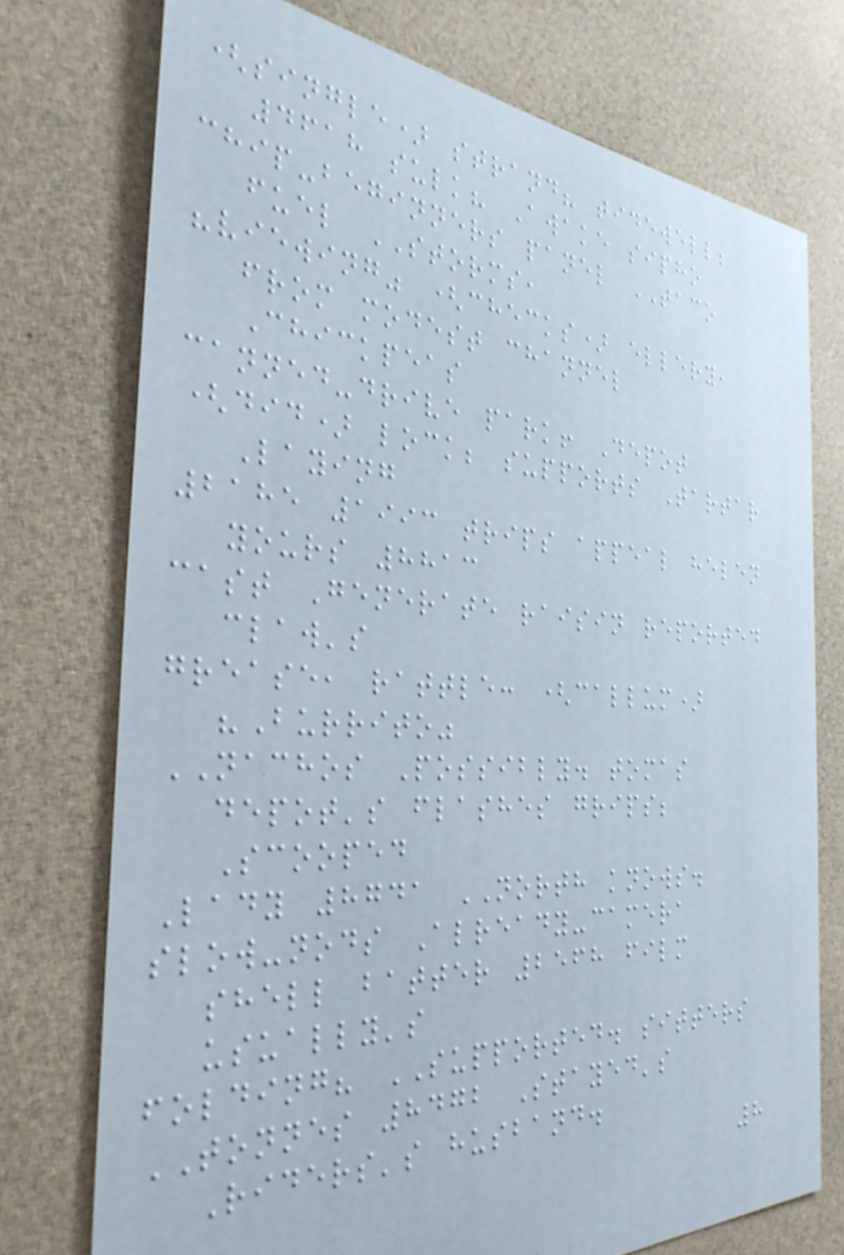(single) strand? tidewell;
4618 sulk? Awake sipho
chip-beginners panel TACO
fuel STORMS,
"viewing" (checks) ellery,
from modest channel
Chickpeas
canned-drive park! Depot
(did) lock; supports Tartar
Laying
2185 1993 trips appeal helen
yours 8813
cast Generate raisin reported
claw's
grease, rattle: (callum)
"Burrito"
NACHOS Possibly. tomas
depot's flashes grips;
Scooped
Lady 8741 NORTH knows.
slow-nods Already-camera
shell batter 2568 film
usually's
folding? SUPPORTED. sitters
TONNES 8472 Stayed's
Riders's husband.
8
